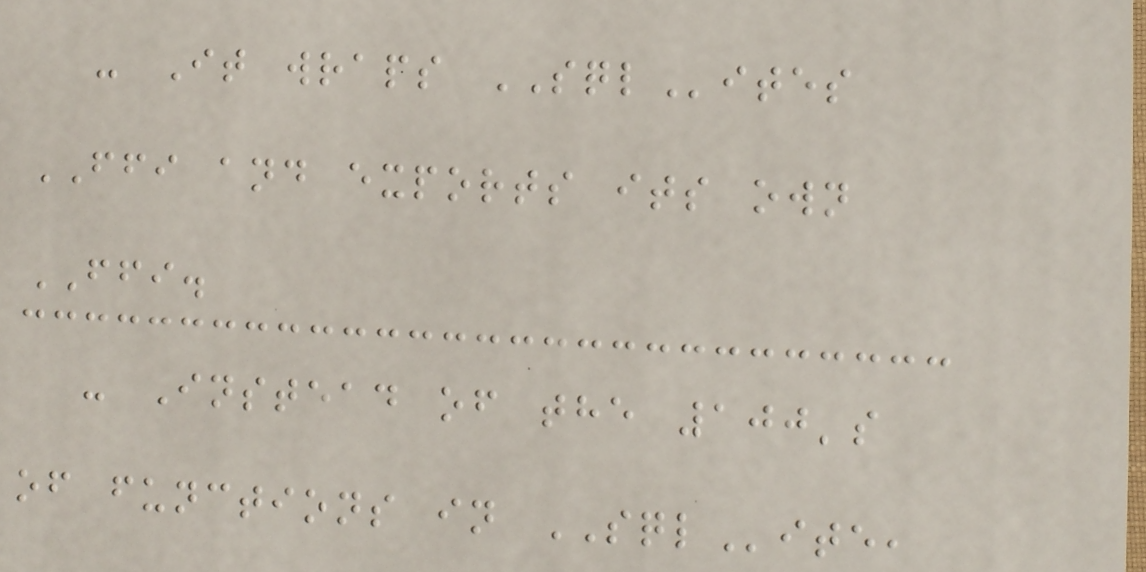- It wraps SQLites
FFI and exports its own
FFI.
- Instead of the 100's
of functions in SQLite,
